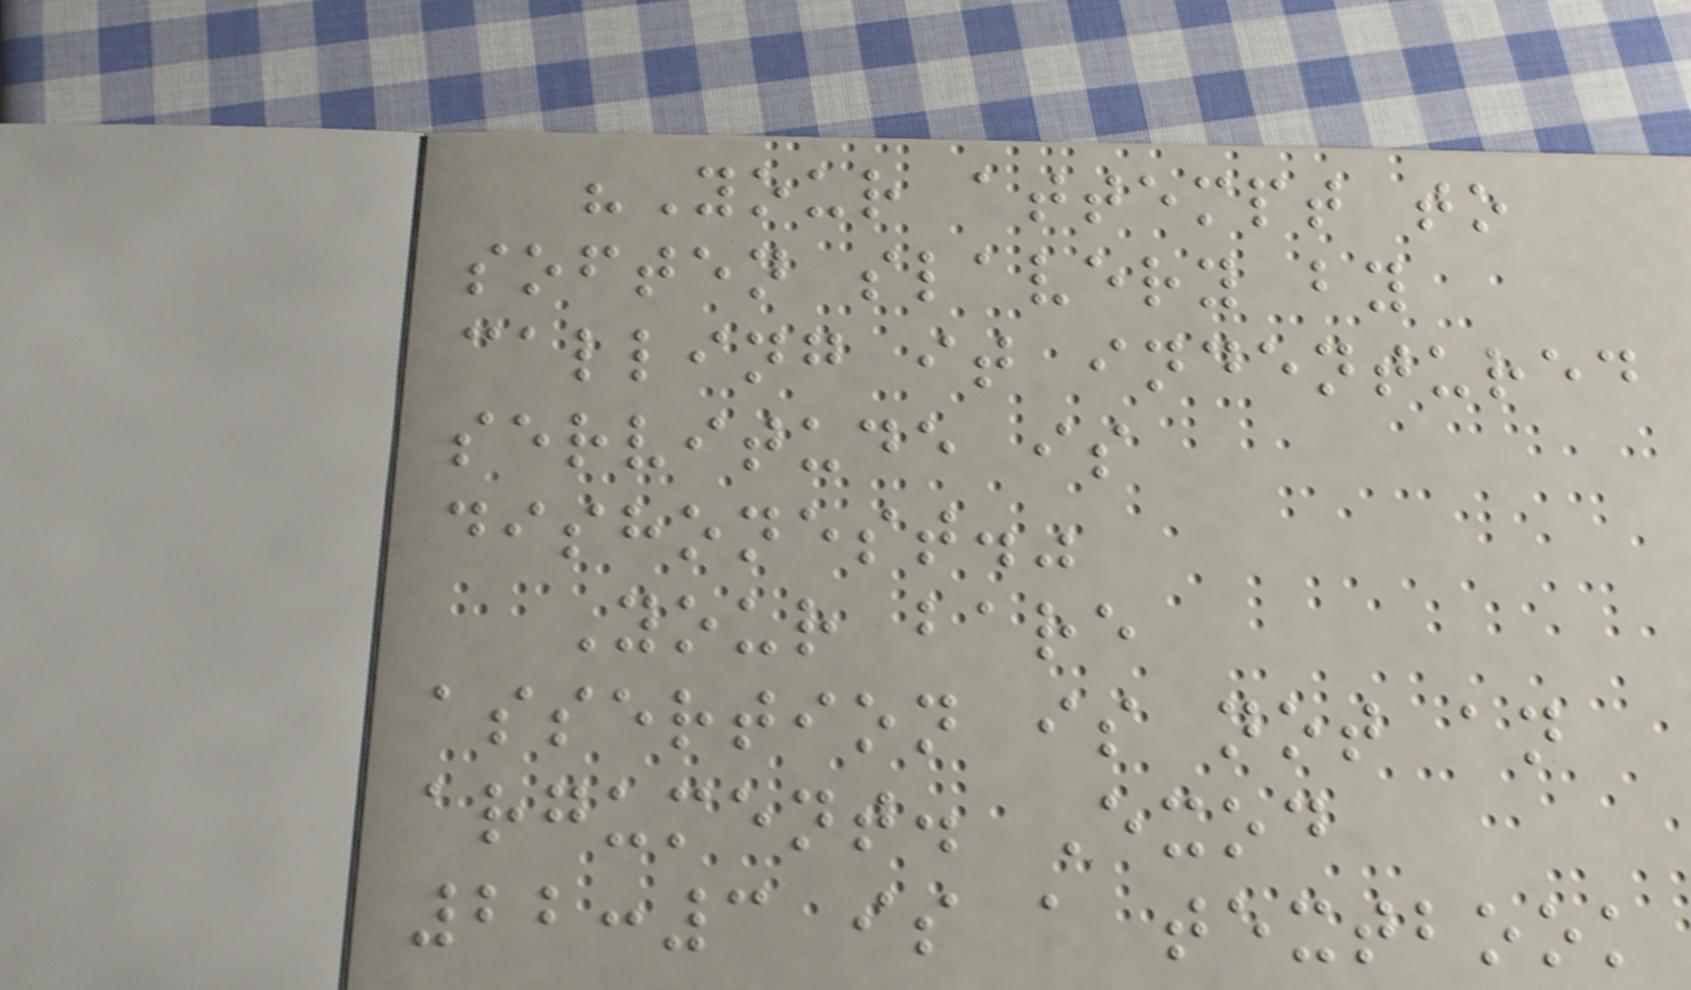"Your attempt to
soften slavery by
calling it indentured
servitude is
dishonest."
Your bare
assertion is not an
argument. Exod
22:3 is a textbook
